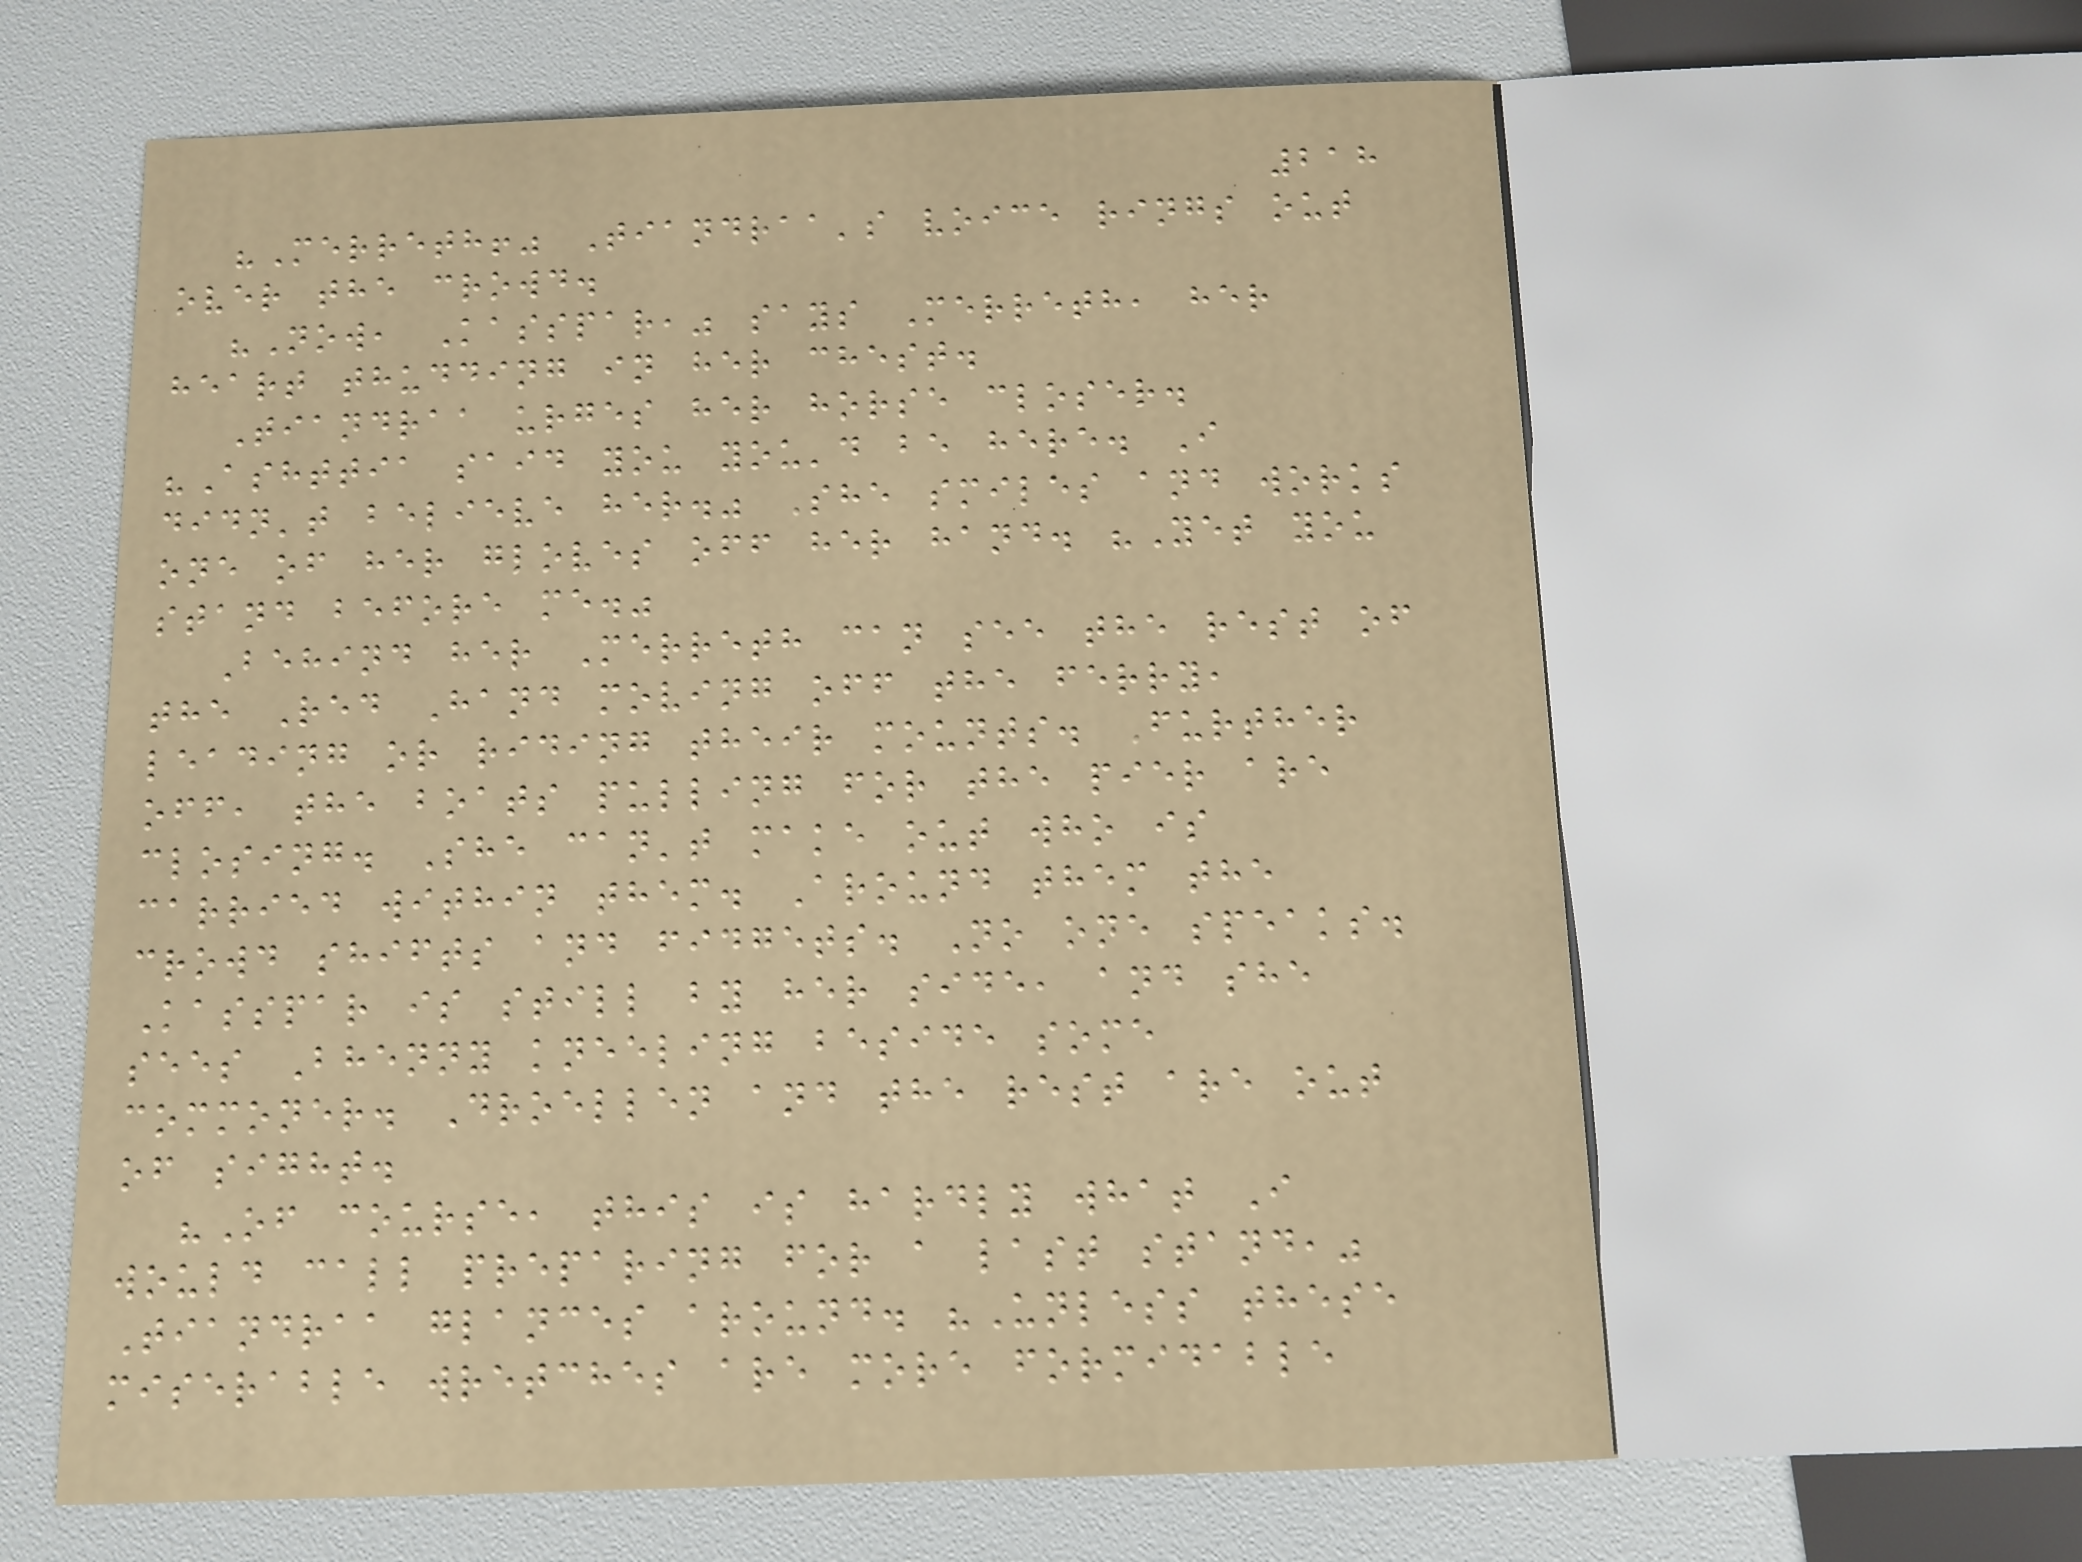218
"Merreth!" Tiandraa's voice rings out
over the crowd.
"Now, Kasspar," says Merreth, her
heart thudding in her chest.
Tiandraa urges her horse closer.
"Ashttia said you you'd be here. I
didn't believe her." She smiles and works
one of her gloves off her hand. "Yet you
stand before me."
Behind her Merreth can see the rest of
the Red Hand moving off the ferry,
leading or riding their mounts. Further
off, the boats pulling for the pier are
closing. She can't make out who is
carried within them. Around them the
crowd shifts and fidgets. No one speaks.
Kasspar is still by her side, and she
sees Bhenny kneeling beside some
commoner. Droellen and the rest are out
of sight.
"Of course, this is hardly what I
would call preparing for a last stand,"
Tiandraa glances around. "Unless these
miserable wretches are more formidable
